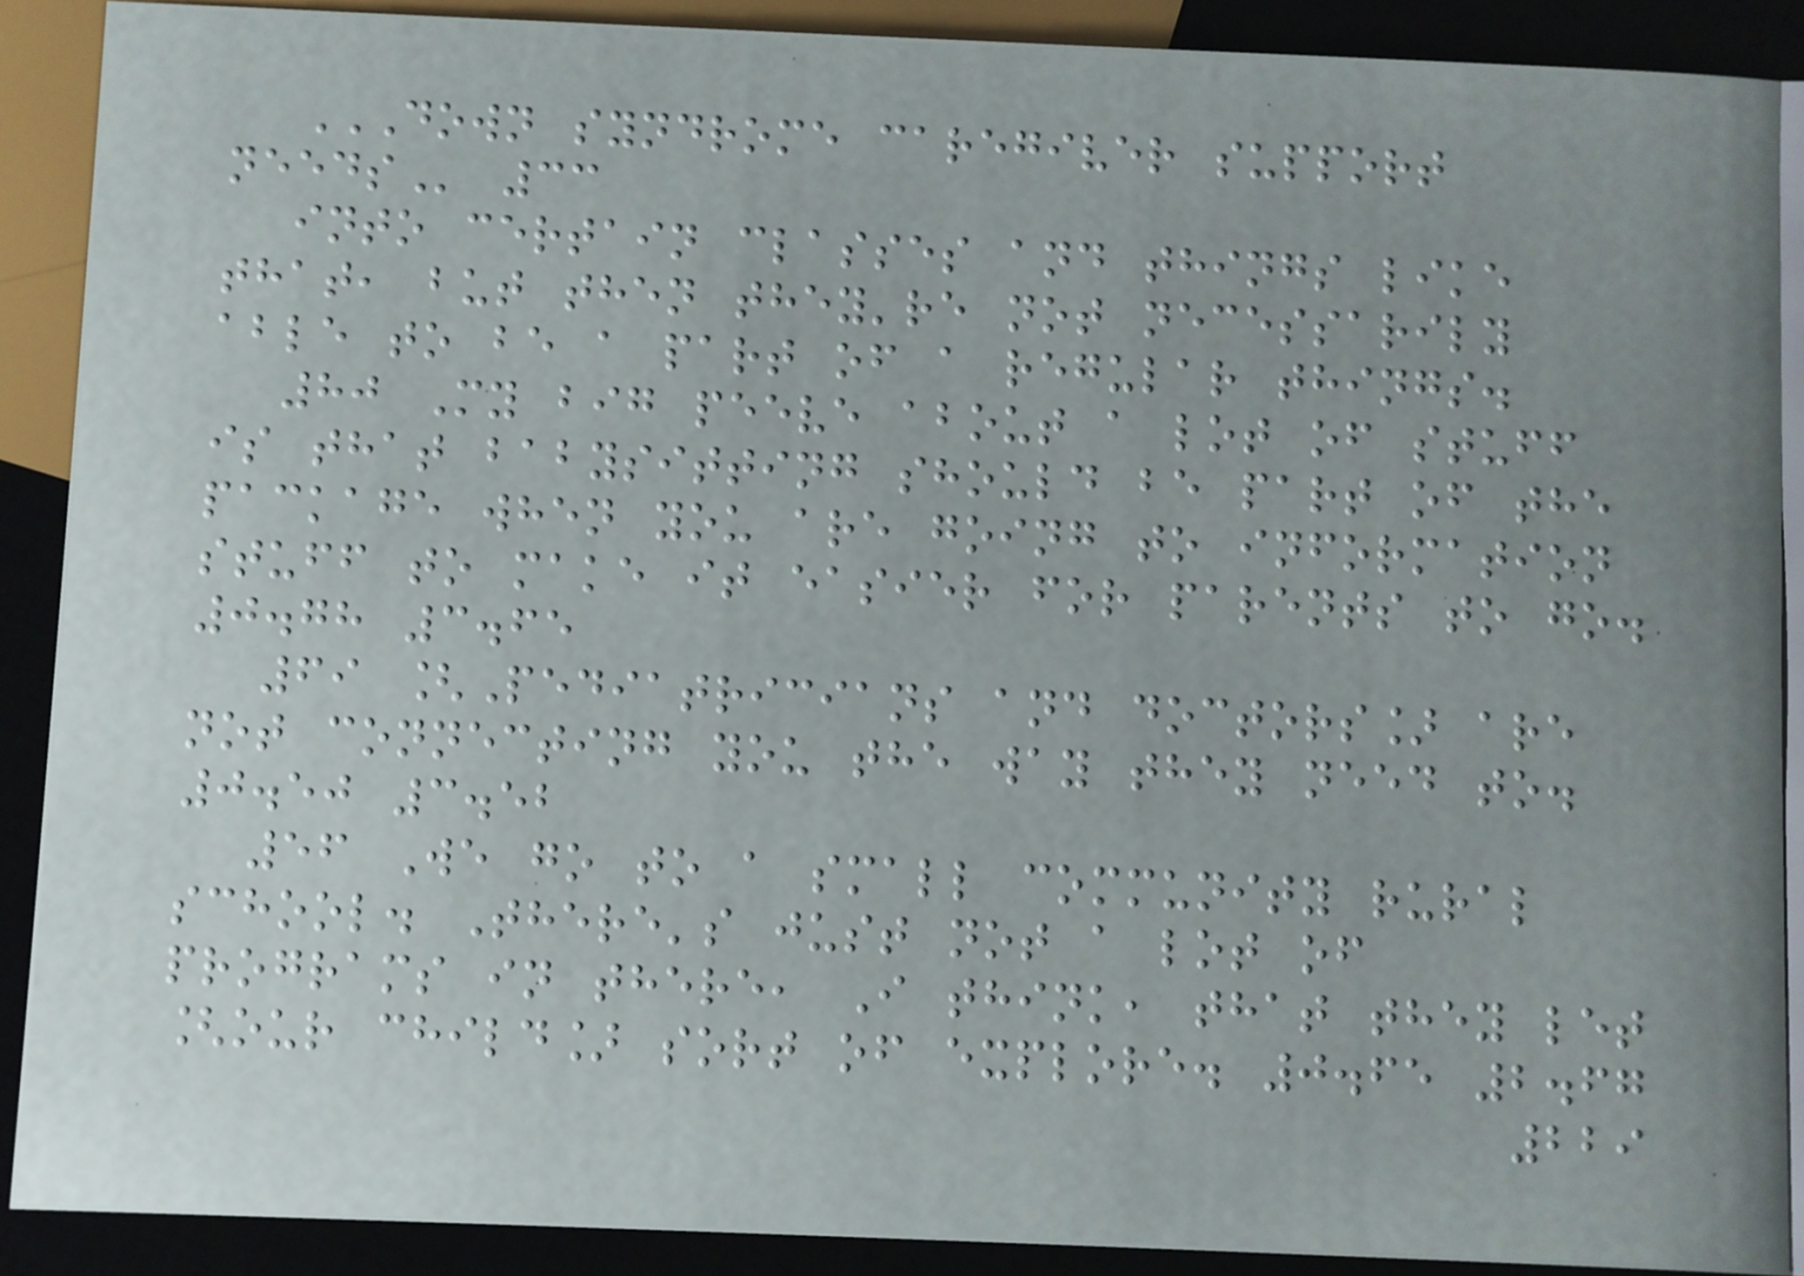DOWN SYNDROME CAREGIVER SUPPORT
NEEDS 33
into certain classes and things like
that, but then they're not necessarily
able to be a part of a regular things.
80 My big peeve about a lot of stuff
is that babysitting should be part of the
package when you are going to information
stuff to make it easier for parents to go.
0.78 3.65
69 [Pediatricians and doctors] are
not connecting you the way they need to.
0.50 3.52
56 We go to a small community rural
school. There's just not a lot of
programs in there, I think, that they let
[our child] sort of explore. 0.65 2.67
229
